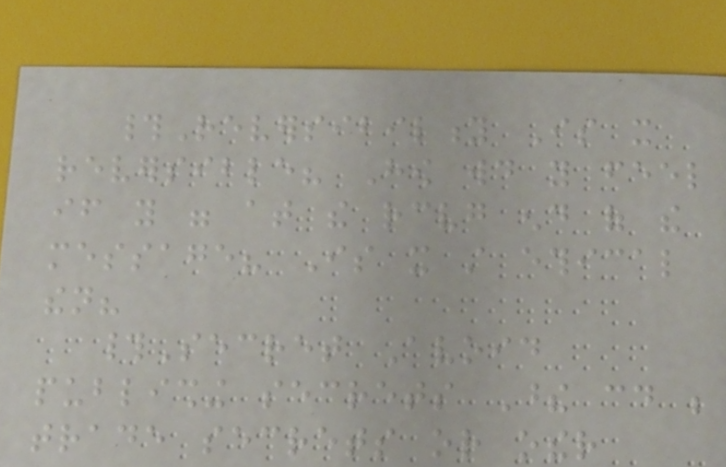#Reversibility Is it
reversible? How would you feel
if you were at the receiving end of the
message? Is it still ethical
then?
#Secret Avoid
publishing secrets These could be
trade secrets or other
